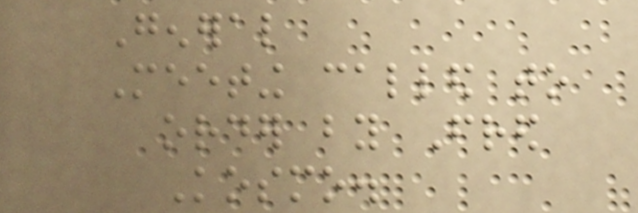General
Meeting called to
order by Fred
Kosmo.
